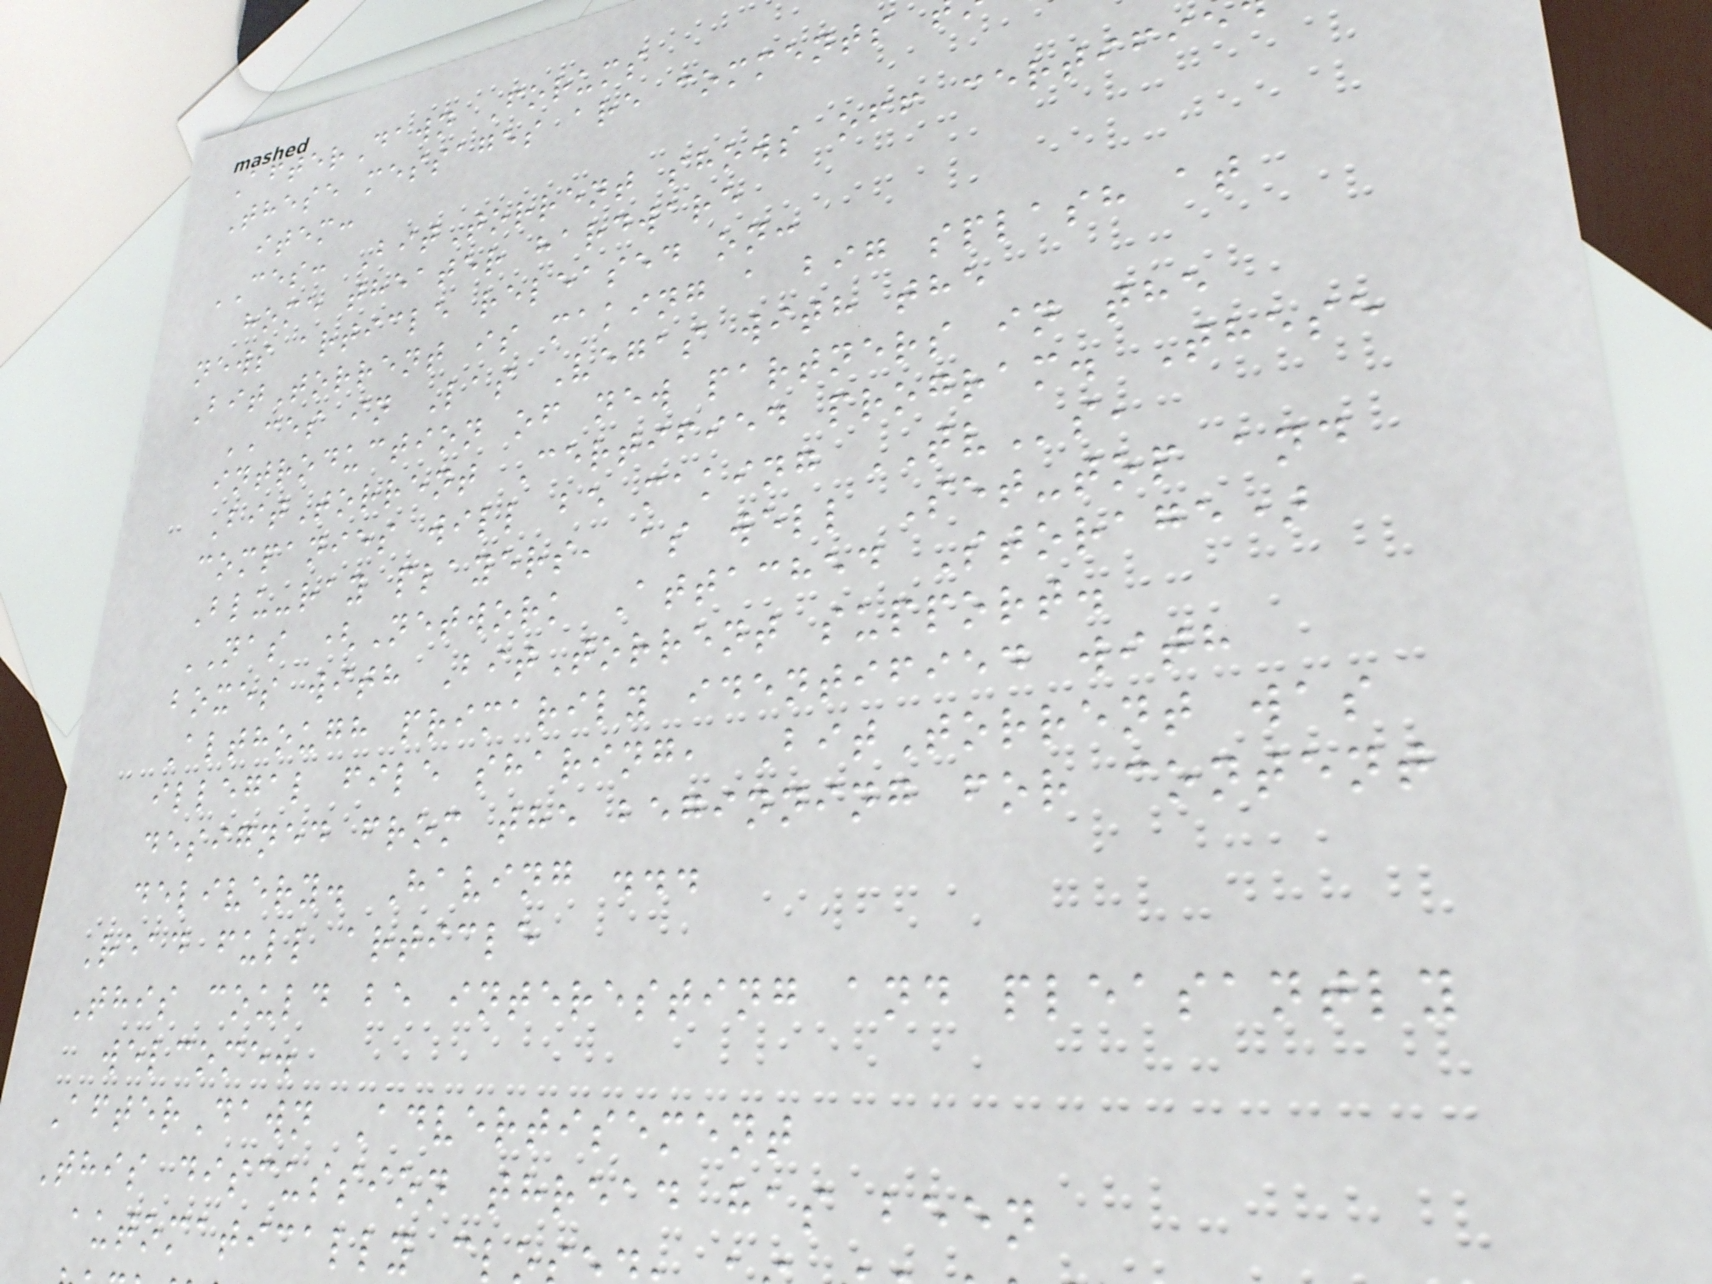AfterDawn Forums
These messages are comments
item:
CES: BitTorrent shows off certifie
home theater hardware
news article released on:
BitTorrent is making a big splash at
CES in Las Vegas with the
introduction of new partners in the
BitTorrent Certified program. These
companies will be making TVs,
Blu-ray players, as well Set-top and
NAS (Network Attached Storage)
boxes with BitTorrent support.
Although primarily identified with
illegal file sharing, BitTorrent was
designed from the beginning for content
delivery. Having ...
Read full article
This could be interesting and pleasantly
welcome.
AfterDawn Advertisement
This discussion thread has been
automatically cl
